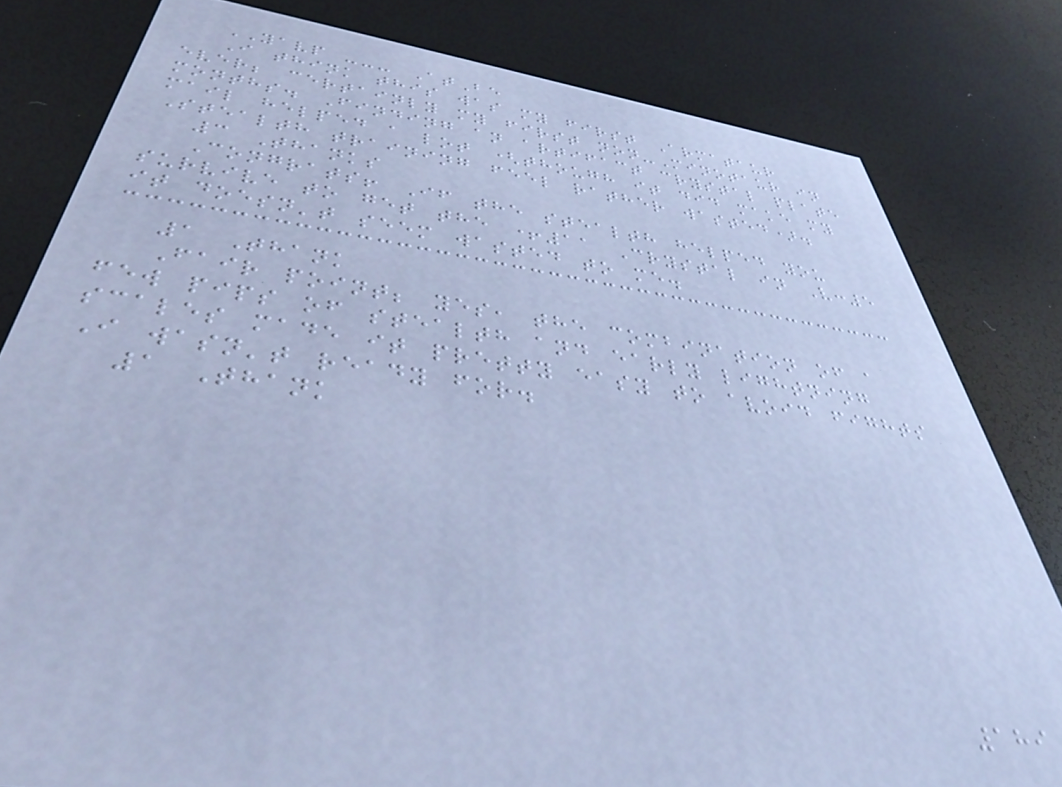YAVP --- AtBe
I think this was my first Armataur
ever; certainly my first non-Minotaur in
months. Finding an artifact crystal plate
mail helped a lot (though it did make my
Stealth training feel rather wasted).
3 Thanks
Congrats! If the stealth helped you
survive to get the +11 Crystal in V:5
it doesn't seem wasted to me.
1 Thank
Fair point; yes, the combination of a
few pips of stealth and early lightning
scales made it pretty easy to avoid fights
I wasn't ready for.
1 Thank
189
